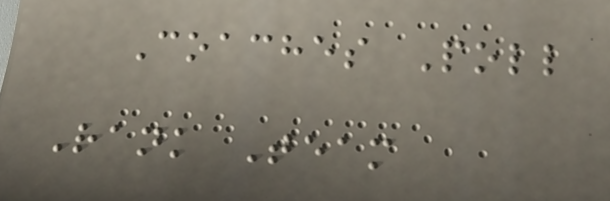Coaches Poll
Rank Team
